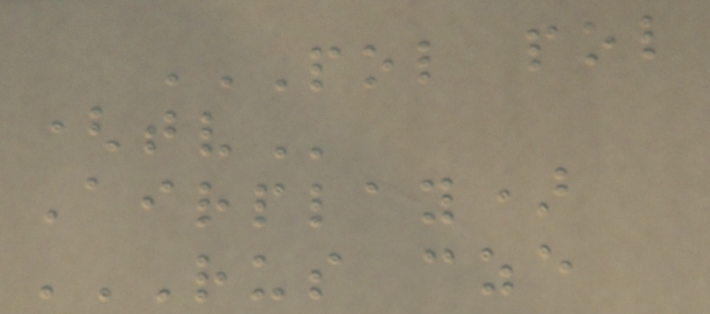POL POL
(TV
Airplay)
RUS CZE
